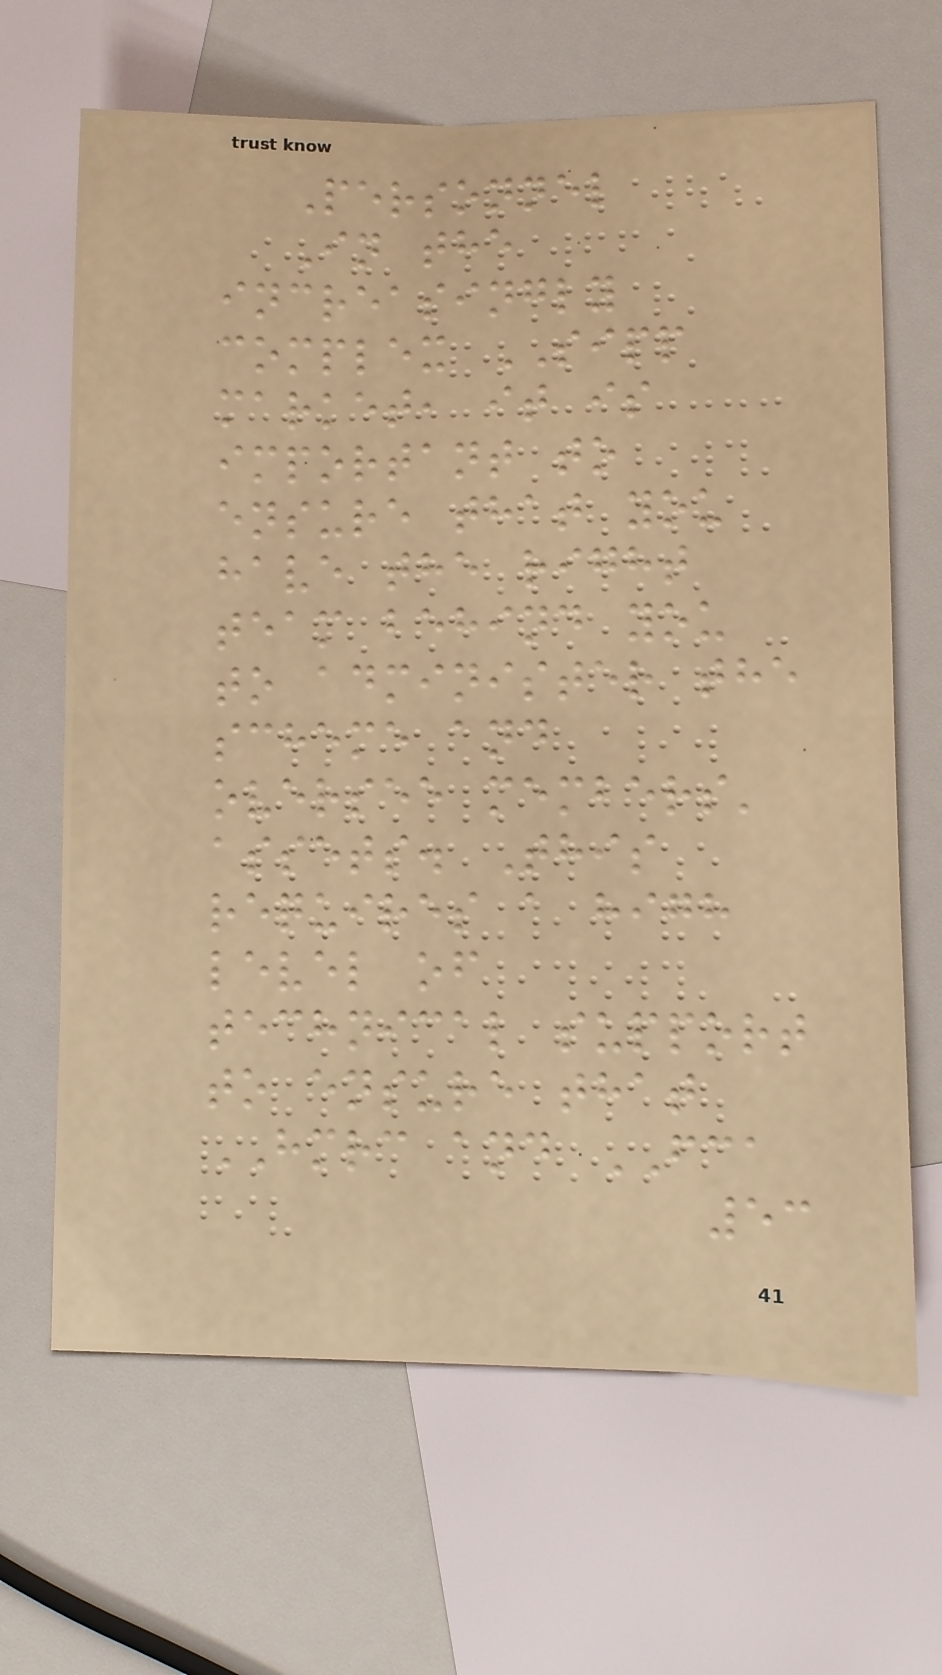Personnel
In the
increasingly
complex SIPP
market, it is
important to
ensure that you
have the right
team behind you
to administer the
scheme and
oversee members'
assets. This
requires a high
level of
technical support
to ensure that
HMRC and FCA
53
